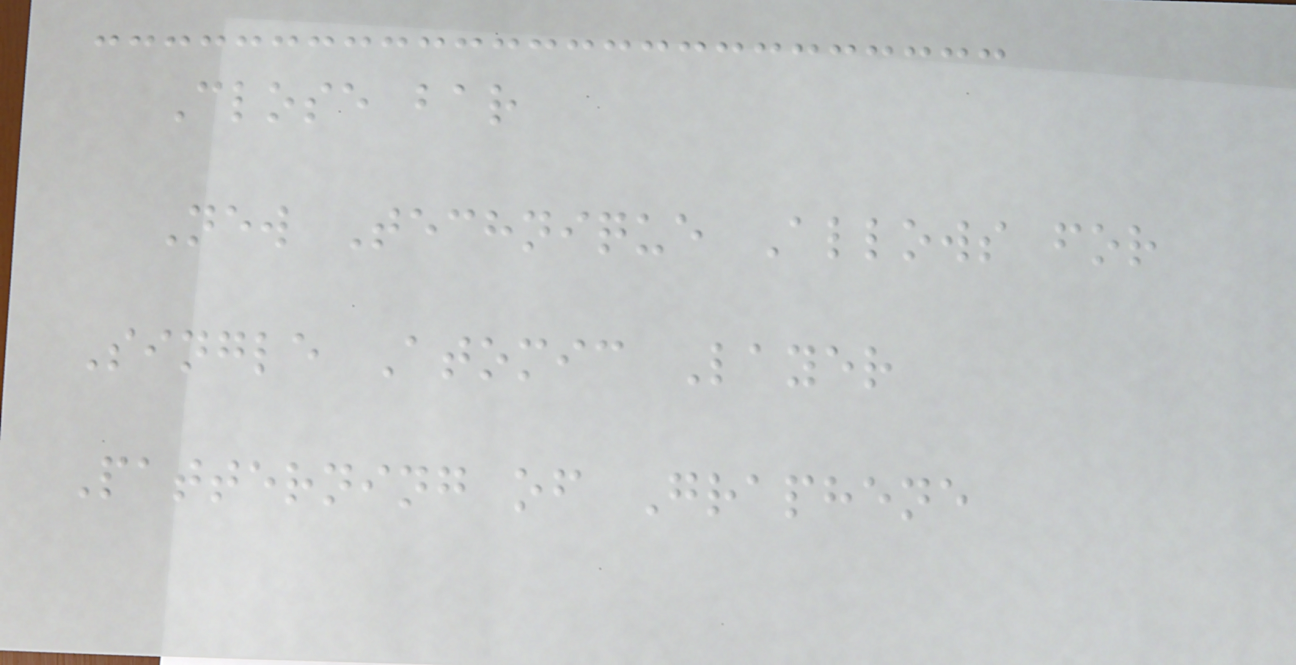Close bar
New Technique Allows for
Single Atomic Layer
Patterning of Graphene
